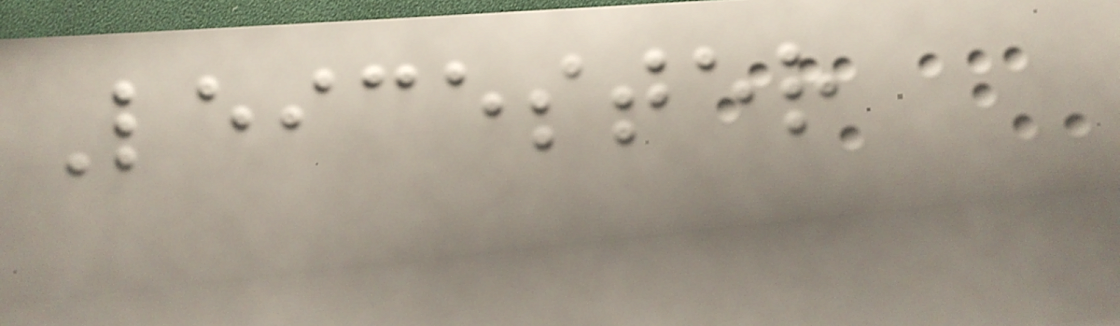Leicester
